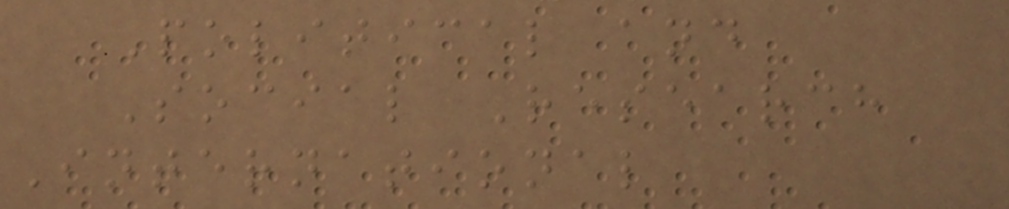Political and
Social Research
International
